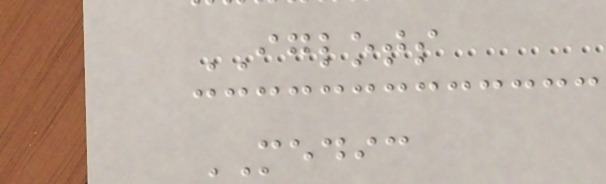IGLOTS
MEDIC
